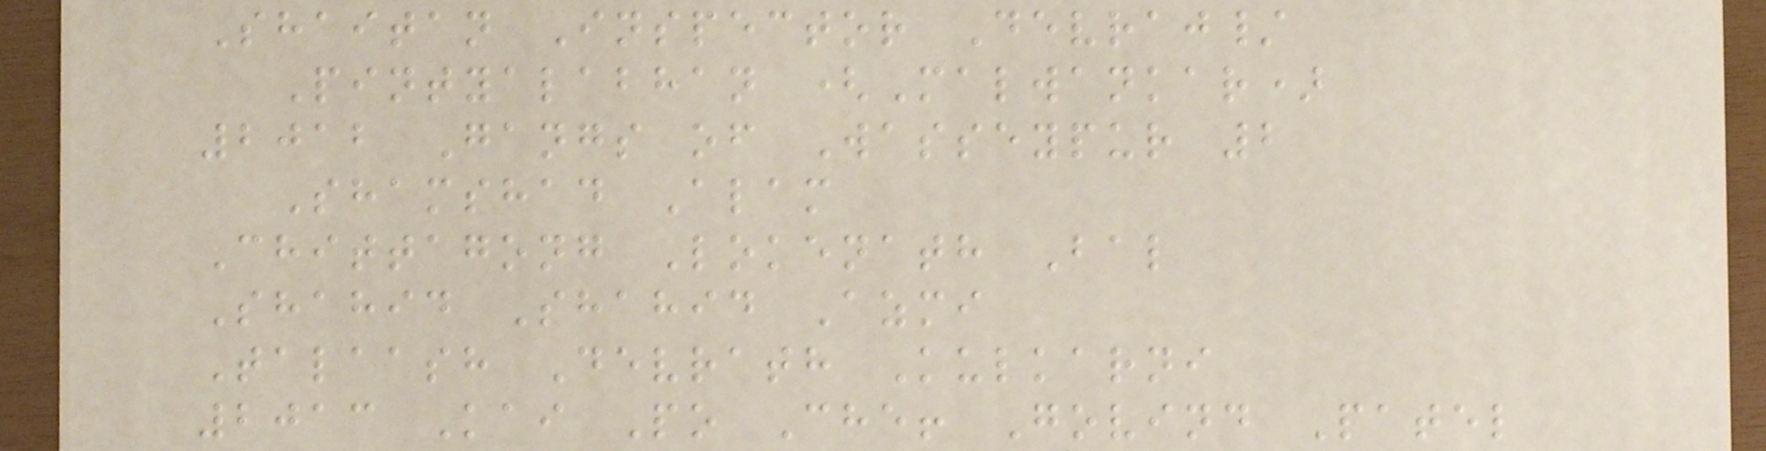Shaitan Inspector Devraj/
Pintyalabhan (Malwankar)
2012 Gangs of Wasseypur 2
Shamshad Alam
Chittagong Lokenath Bal
Shahid Shahid Azmi
Talaash Devrath Kulkarni
2013 Kai Po Che! Govind Patel
